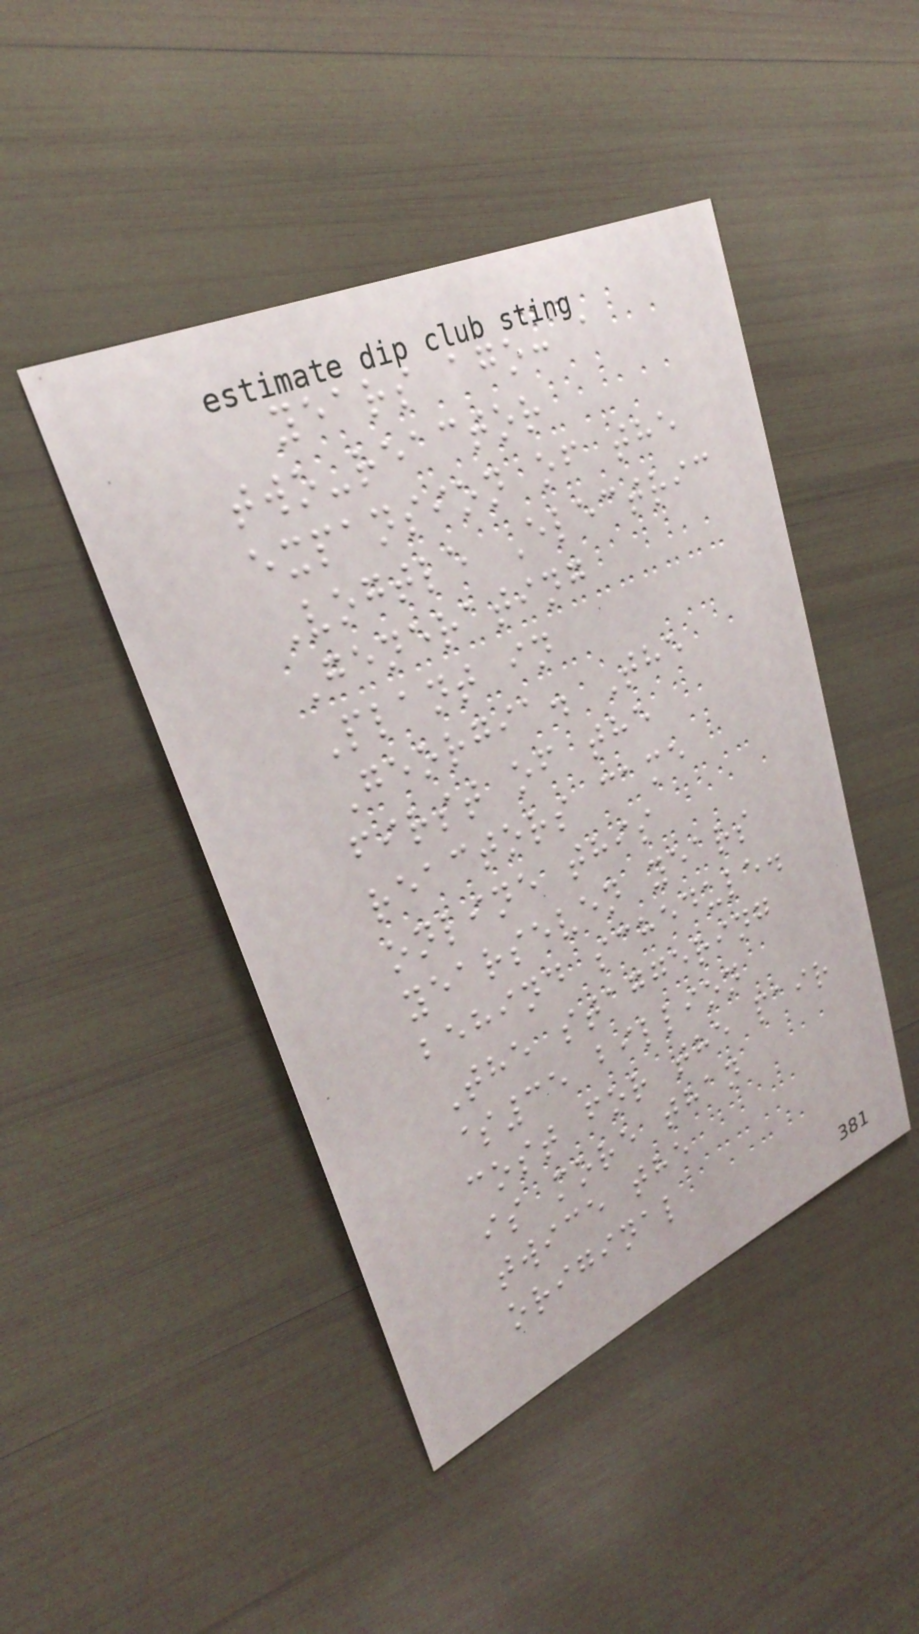years ago: a
two-reactor
expansion of the
Vogtle Electric
Generating
Plant in
Georgia. The
first of the
reactors came
online this
yearseven years
behind schedule.
The staggering
$35 billion
cost for the pair
is more than
twice the
original
